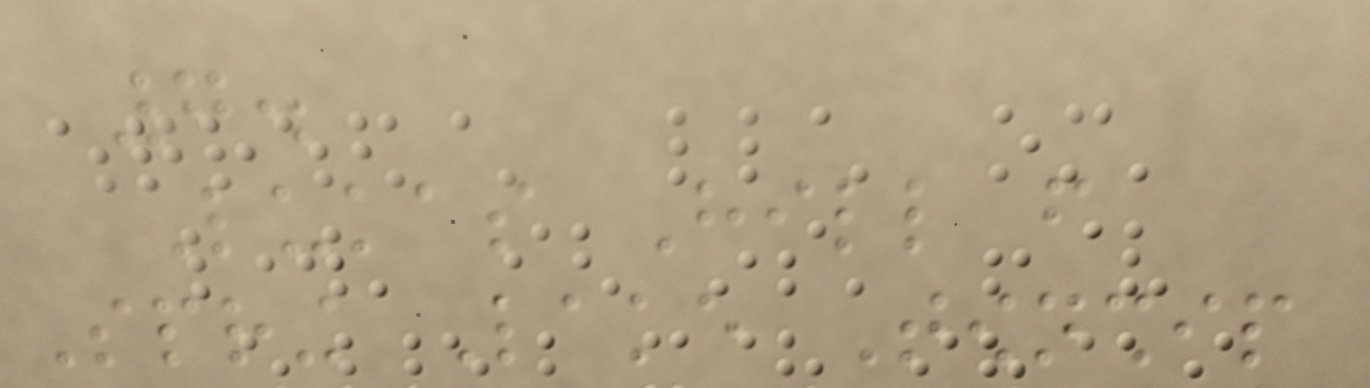7.
Lukas Hill from
Spring Lake Township
